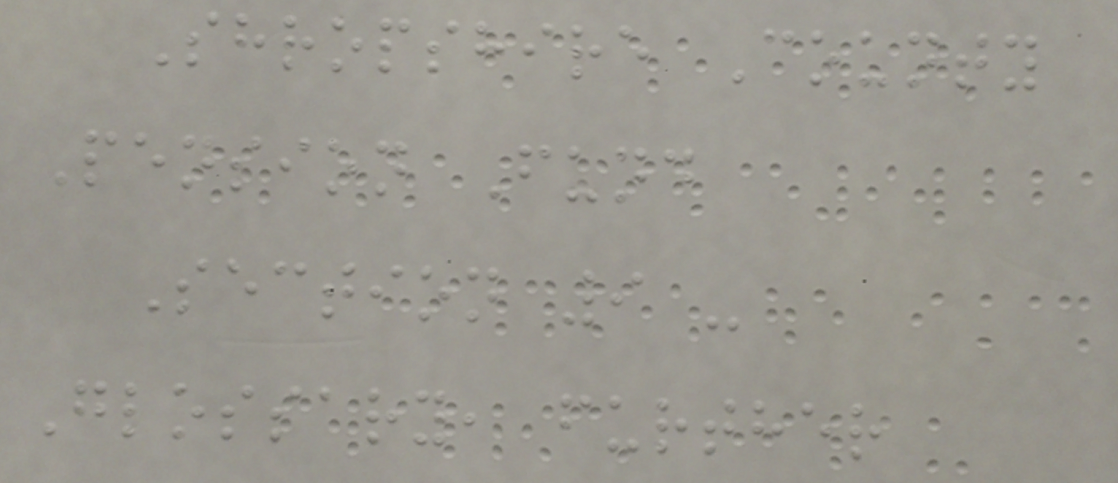Shropshire County
Pension Fund
Section 9 -
Glossary, further
